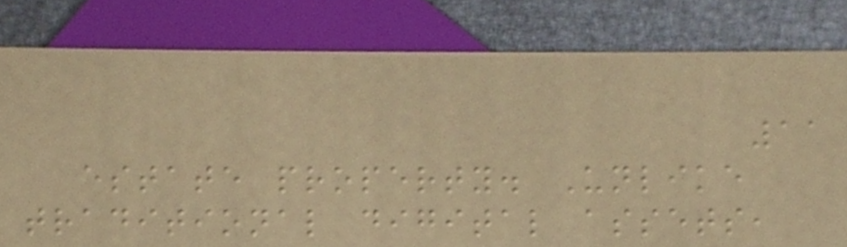11
estate property. Unlike
traditional digital assets,
